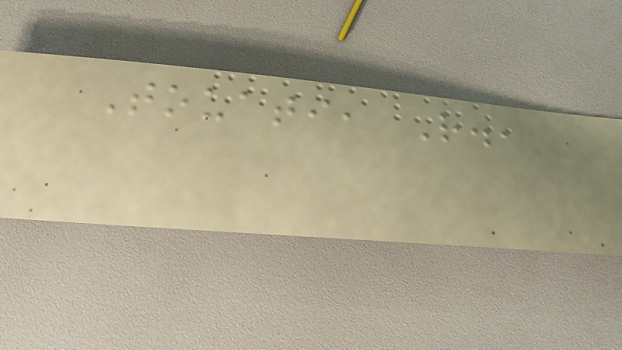Touati, R.,
